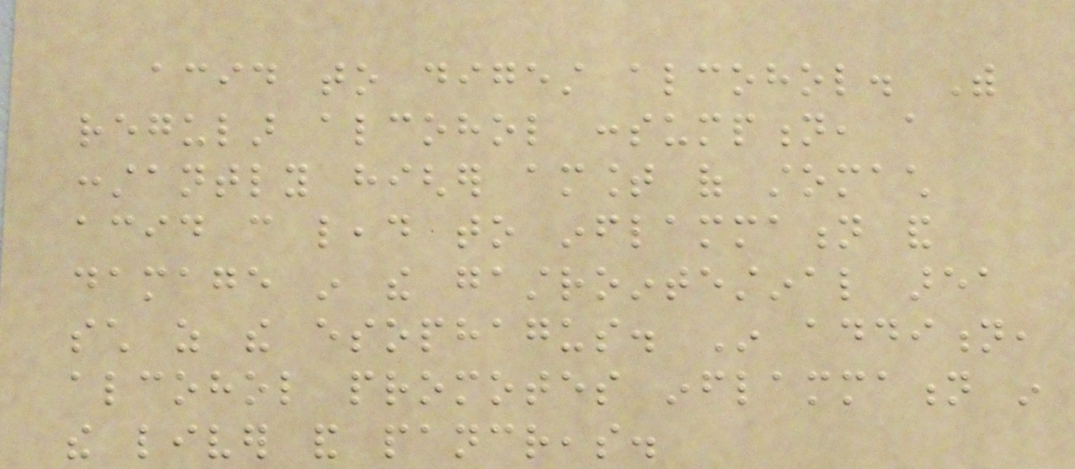acid to digest alcohol. With
regular alcohol consumption, a
constantly higher amount of stomach
acid can lead to inflammation and
damage in the gastrointestinal area
such as the esophagus. In addition,
alcohol promotes inflammation in
the liver and pancreas.
